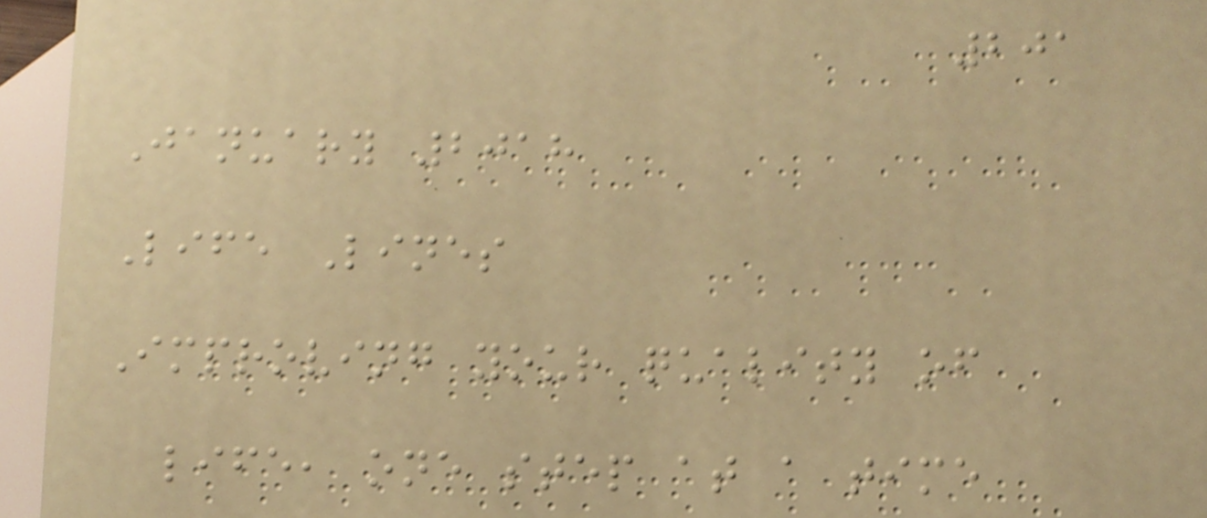201
January 2018
Life Lines
Improving your quality of
life, one step at a time
